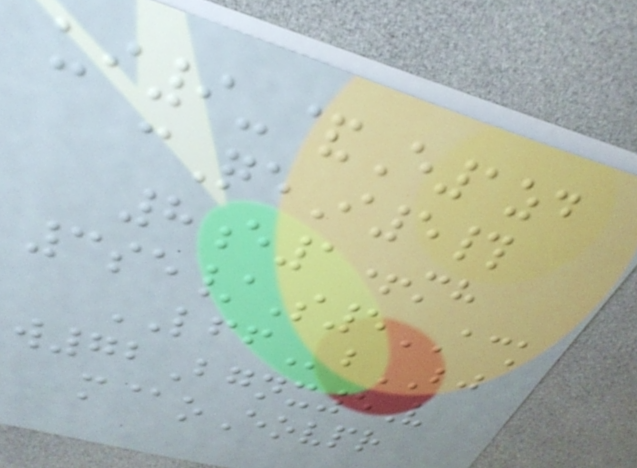ui9-&E1zd
cQeI5#
8e1+mh
3se/S5ACK
LFFbBJ
w72Bgnx5V
m@oEovpr
